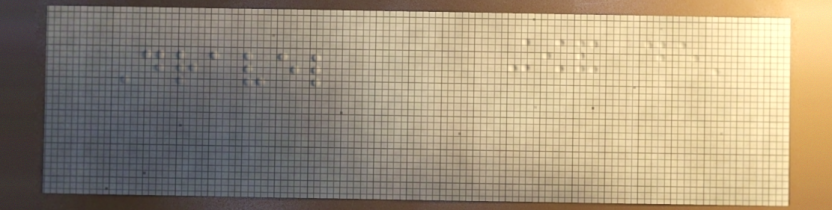Dravel
